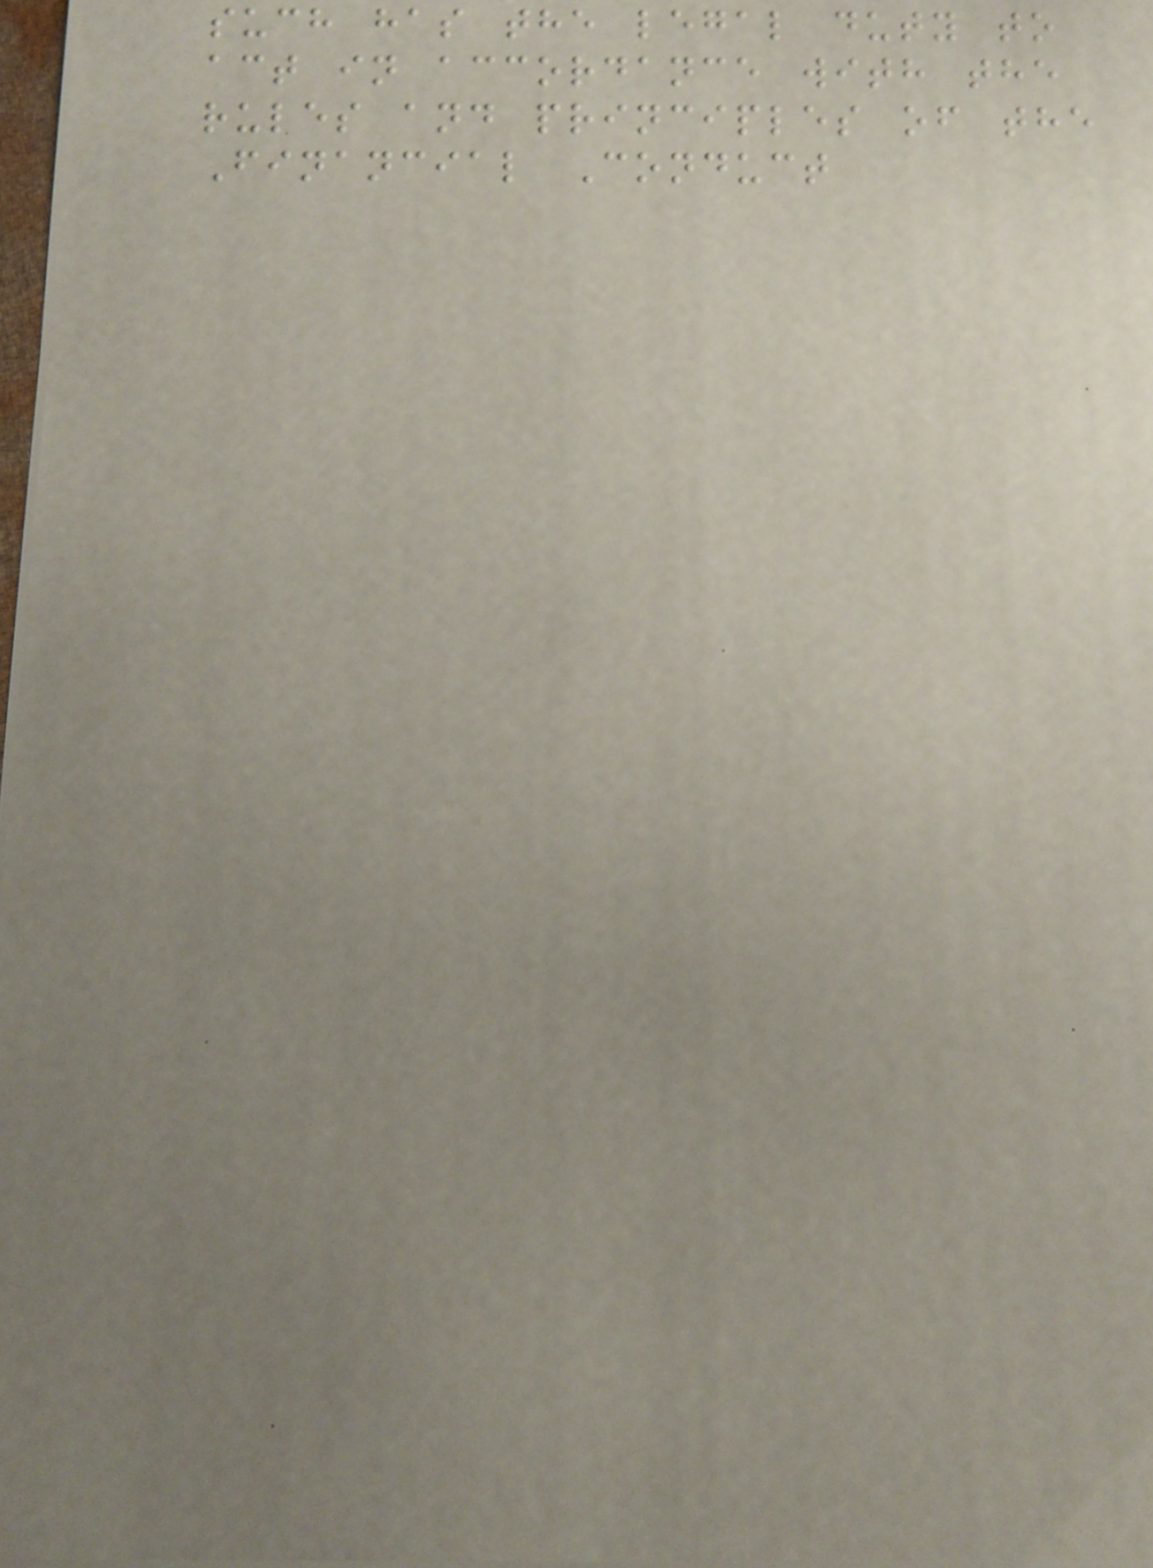such has the legal duty to
act in accordance with the
rules and principles of the
Financial Conduct
